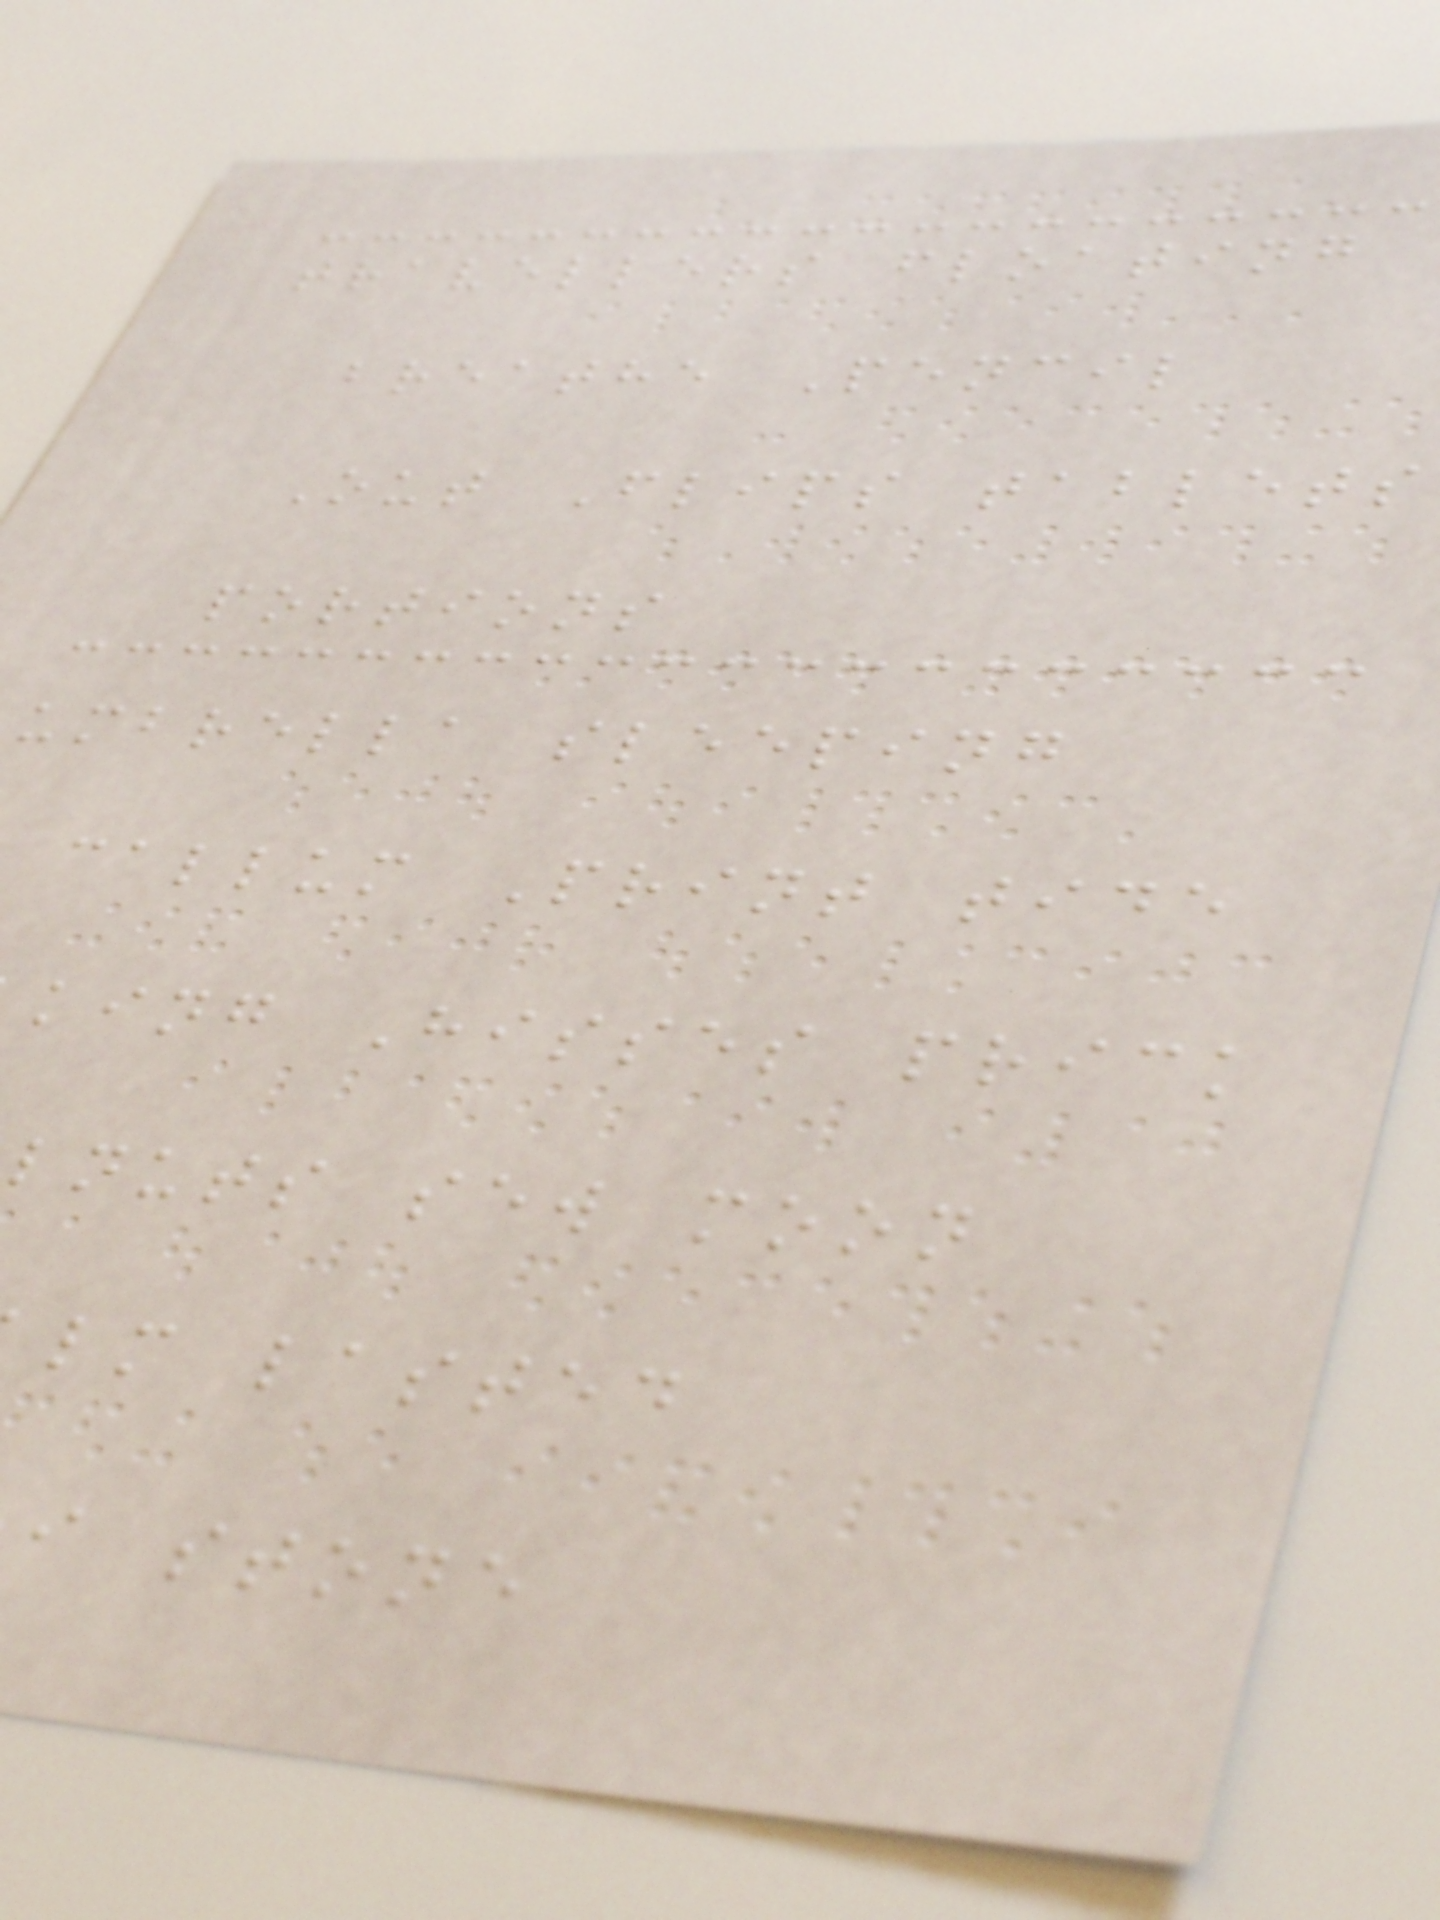travellers floating
breathe Pencil
Out Flips tablets
portions
umbrella sleeping
callum Print tide
king Hisses prick
lnuts sew moon
lm lasted
i stone
